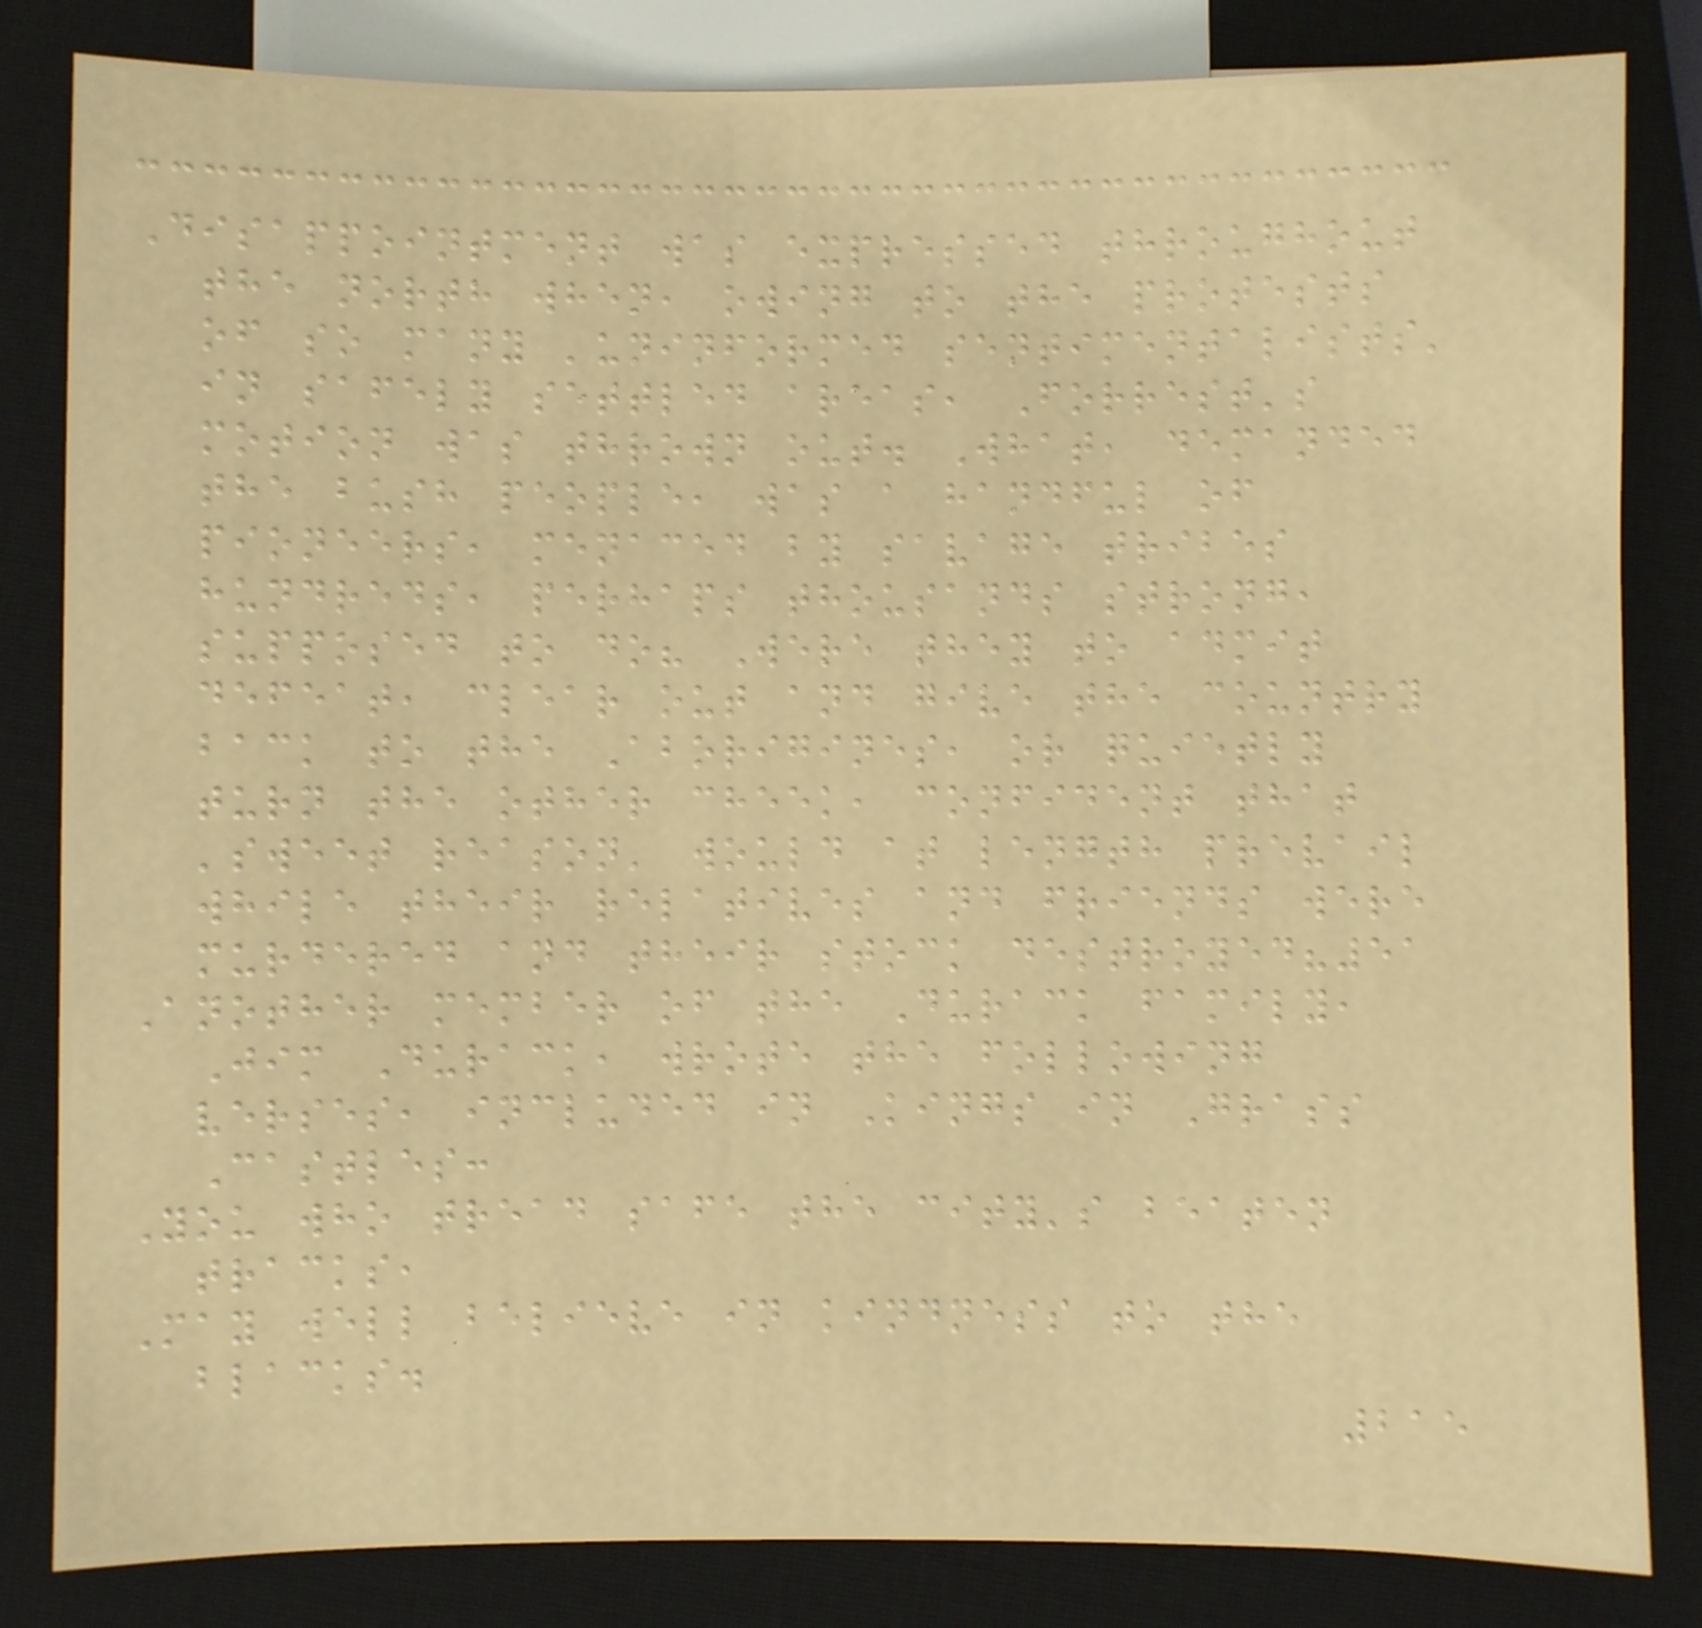Disappointment was expressed throughout
the north when, owing to the protests
of so many 'uninformed sentimentalists'
in safely settled areas, Forrest's
motion was thrown out. What, demanded
the bush people, was a handful of
pioneers, menaced by savage tribes
hundreds, perhaps thousands strong,
supposed to do? Were they to admit
defeat, clear out and give the country
back to the Aborigines, or quietly
turn the other cheek, confident that
'sweet reason' would at length prevail
while their relatives and friends were
murdered and their stock destroyed?51
Another member of the Durack family,
Jim Durack, wrote the following
verses, included in Kings in Grass
Castles:
You who tread safe the city's beaten
tracks,
May well believe in kindness to the
blacks.
215
